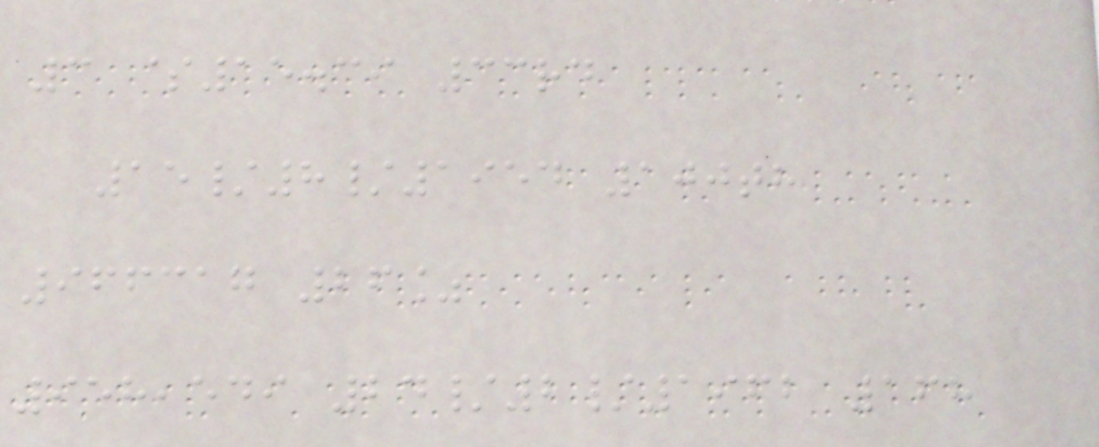3 $15.39 33rd
15/8/1954 100th
966317 26%
958,549 24/2/1962 168
